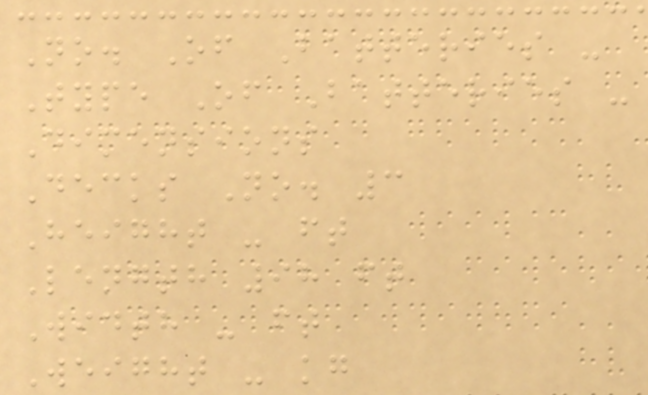No. Of Batteries -
Type Of Batteries -
Dimensions
Decks No. 3
Height - ft
Length 98 ft
Width - ft
Weight - kg
